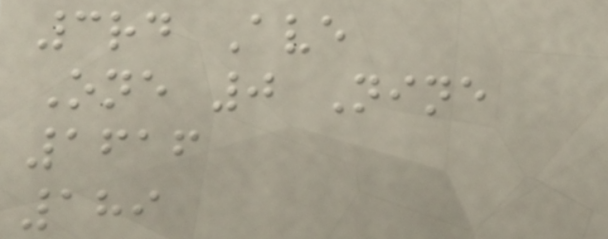3rd Ave
One 0 Nine
1616
189
